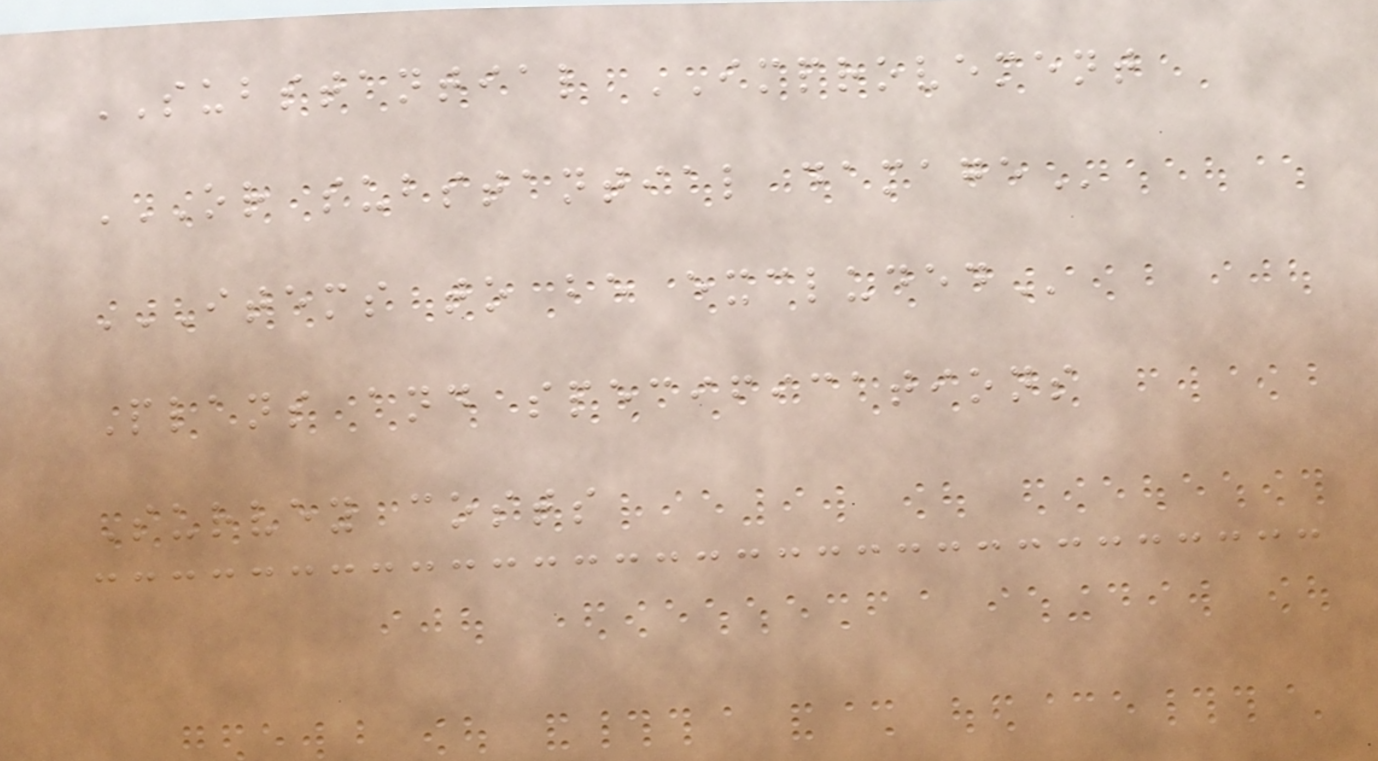SUBSTANTIAL IMPROVEMENT
OR SUBSTANTIAL DAMAGE
ITEMS TO BE EXCLUDED
Plans and specifications
Survey costs
